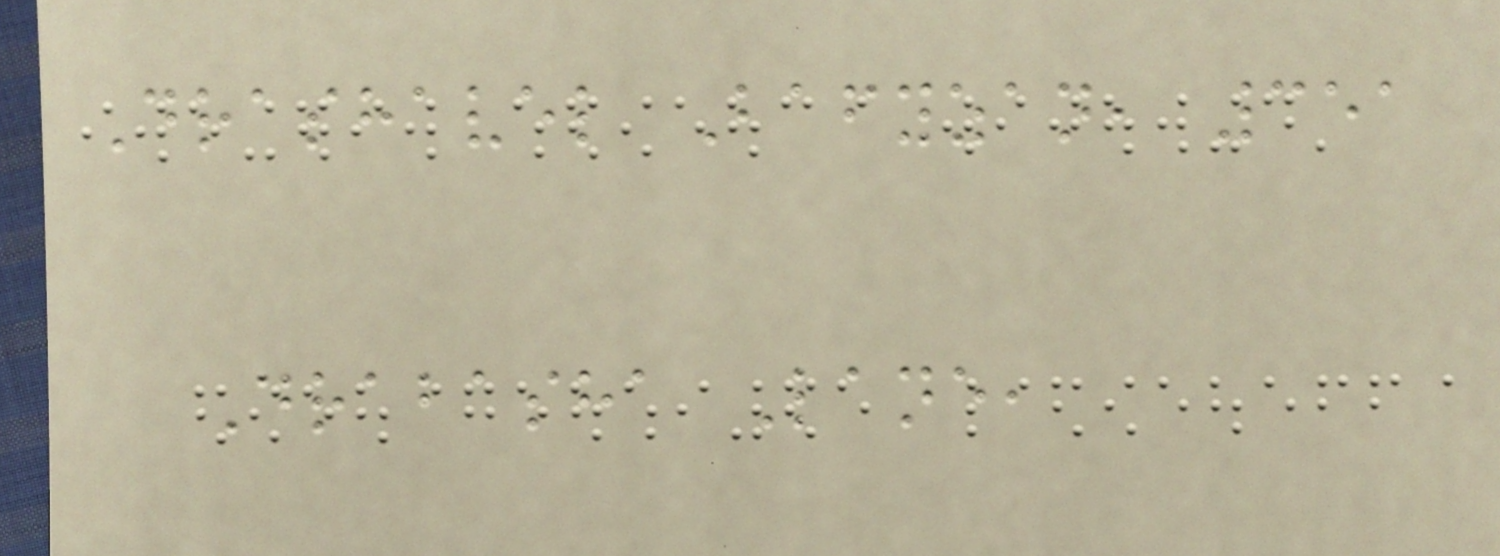Drashavel Bafyzan, 351
Drabasha Lane,
